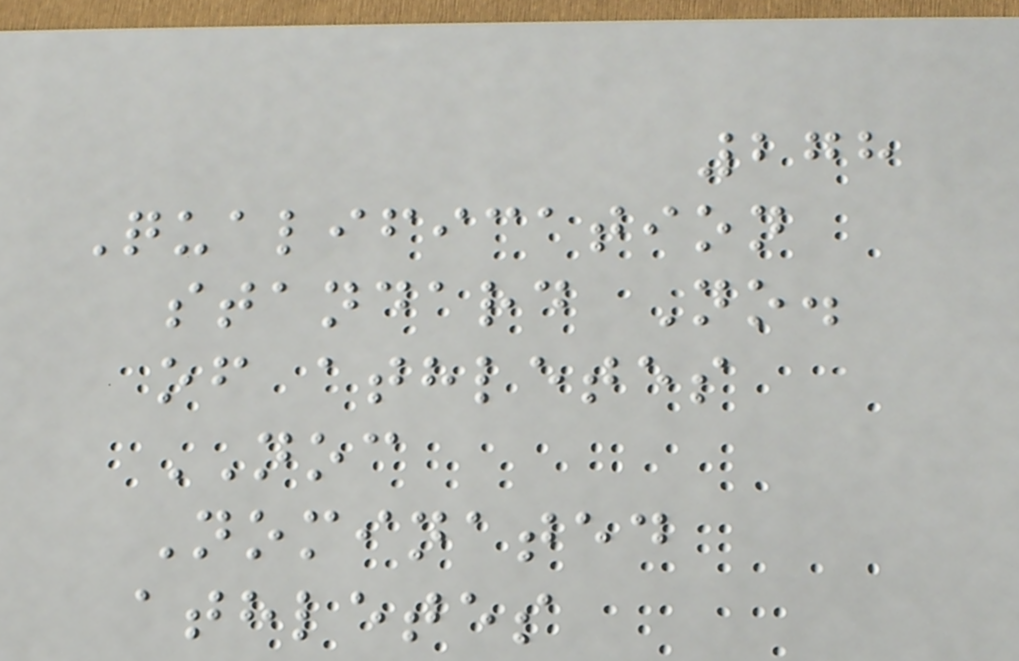278
Qualification
standard No.
of athletes
NOC
Nominated
athletes
